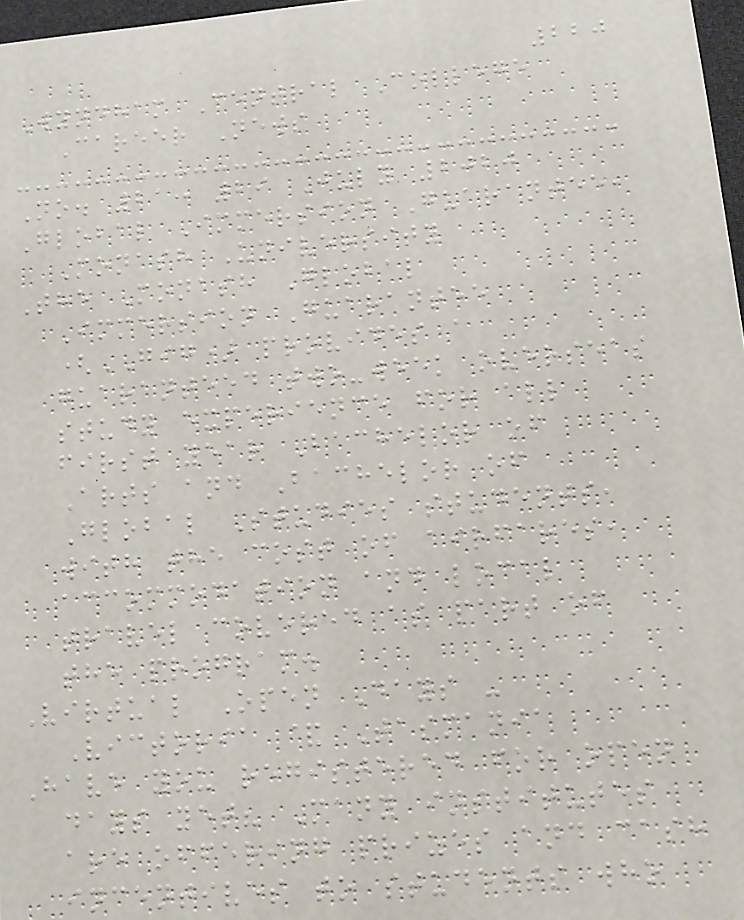220
Wyndham Central College
Career News
No. 21: 29 July 2020
Global Immersion Guarantee,
Monash University
The Monash Global
Immersion Guarantee
(GIG) provides a
guaranteed two-week overseas
study experience for all
first year Bachelor of
Arts and Bachelor of
Global Studies students,
with the cost of airfares,
accommodation and local
travel covered as part of
the program.
Virtual Open Days -
Victoria & Tasmania
Have you registered for open
days yet? Many institutes
are offering prizes and cash
incentives to students who
